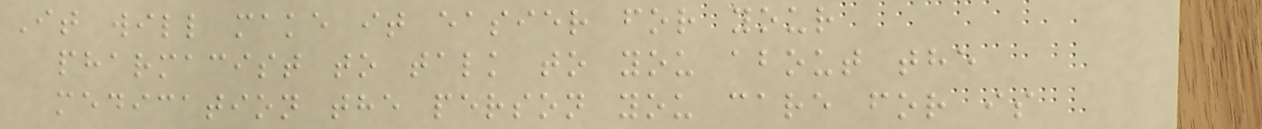It will make it easier for your
pharmacist to talk to you about the
medication the person you care for is
